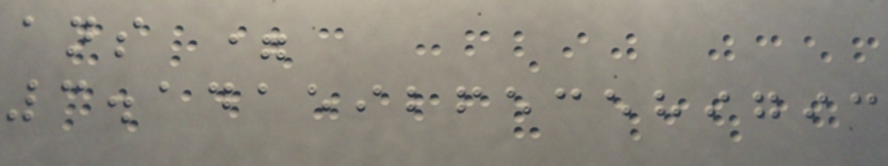ans =
3.141592653589793
